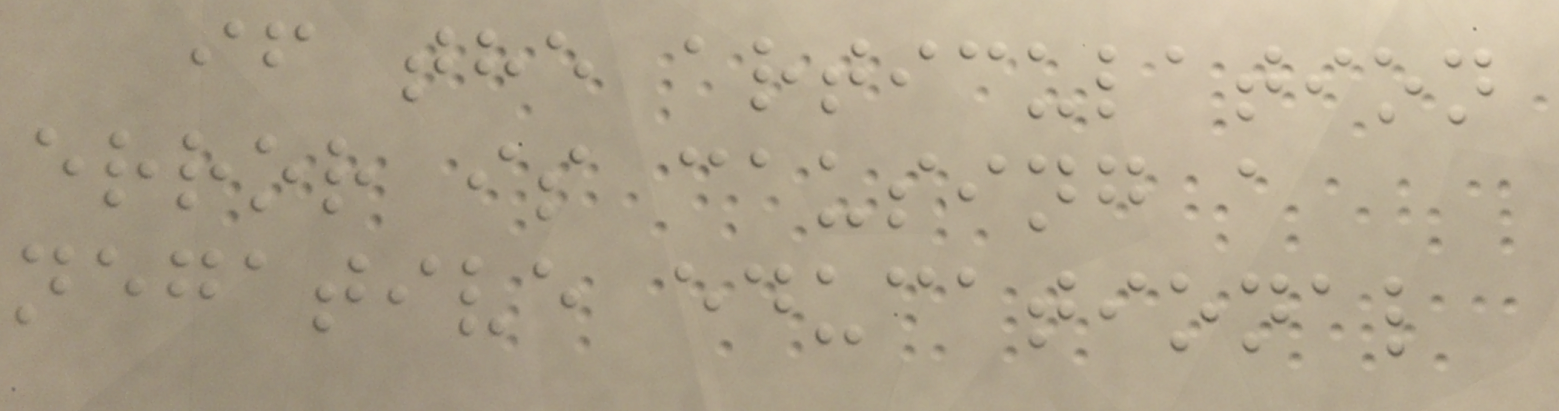if the articulation
error is causing a
negative educational
